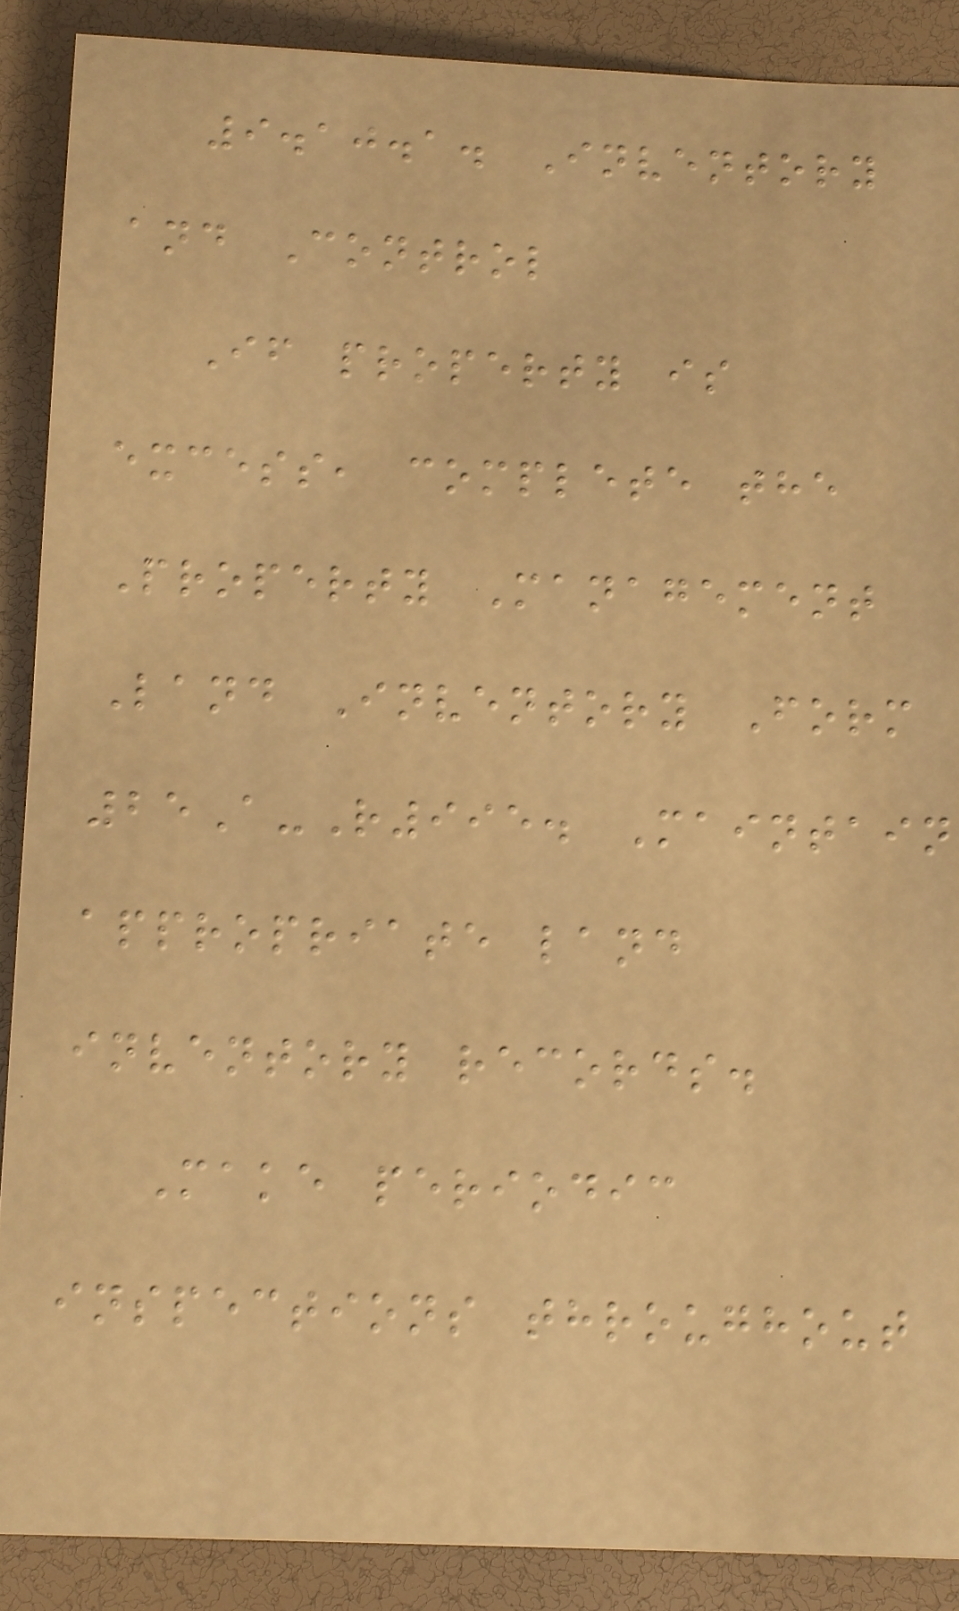9.10.1. Inventory
and Control
If property is
excess, complete the
Property Management
Land Inventory Form
25A-R995. Maintain
appropriate land
inventory records.
Make periodic
inspections throughout
